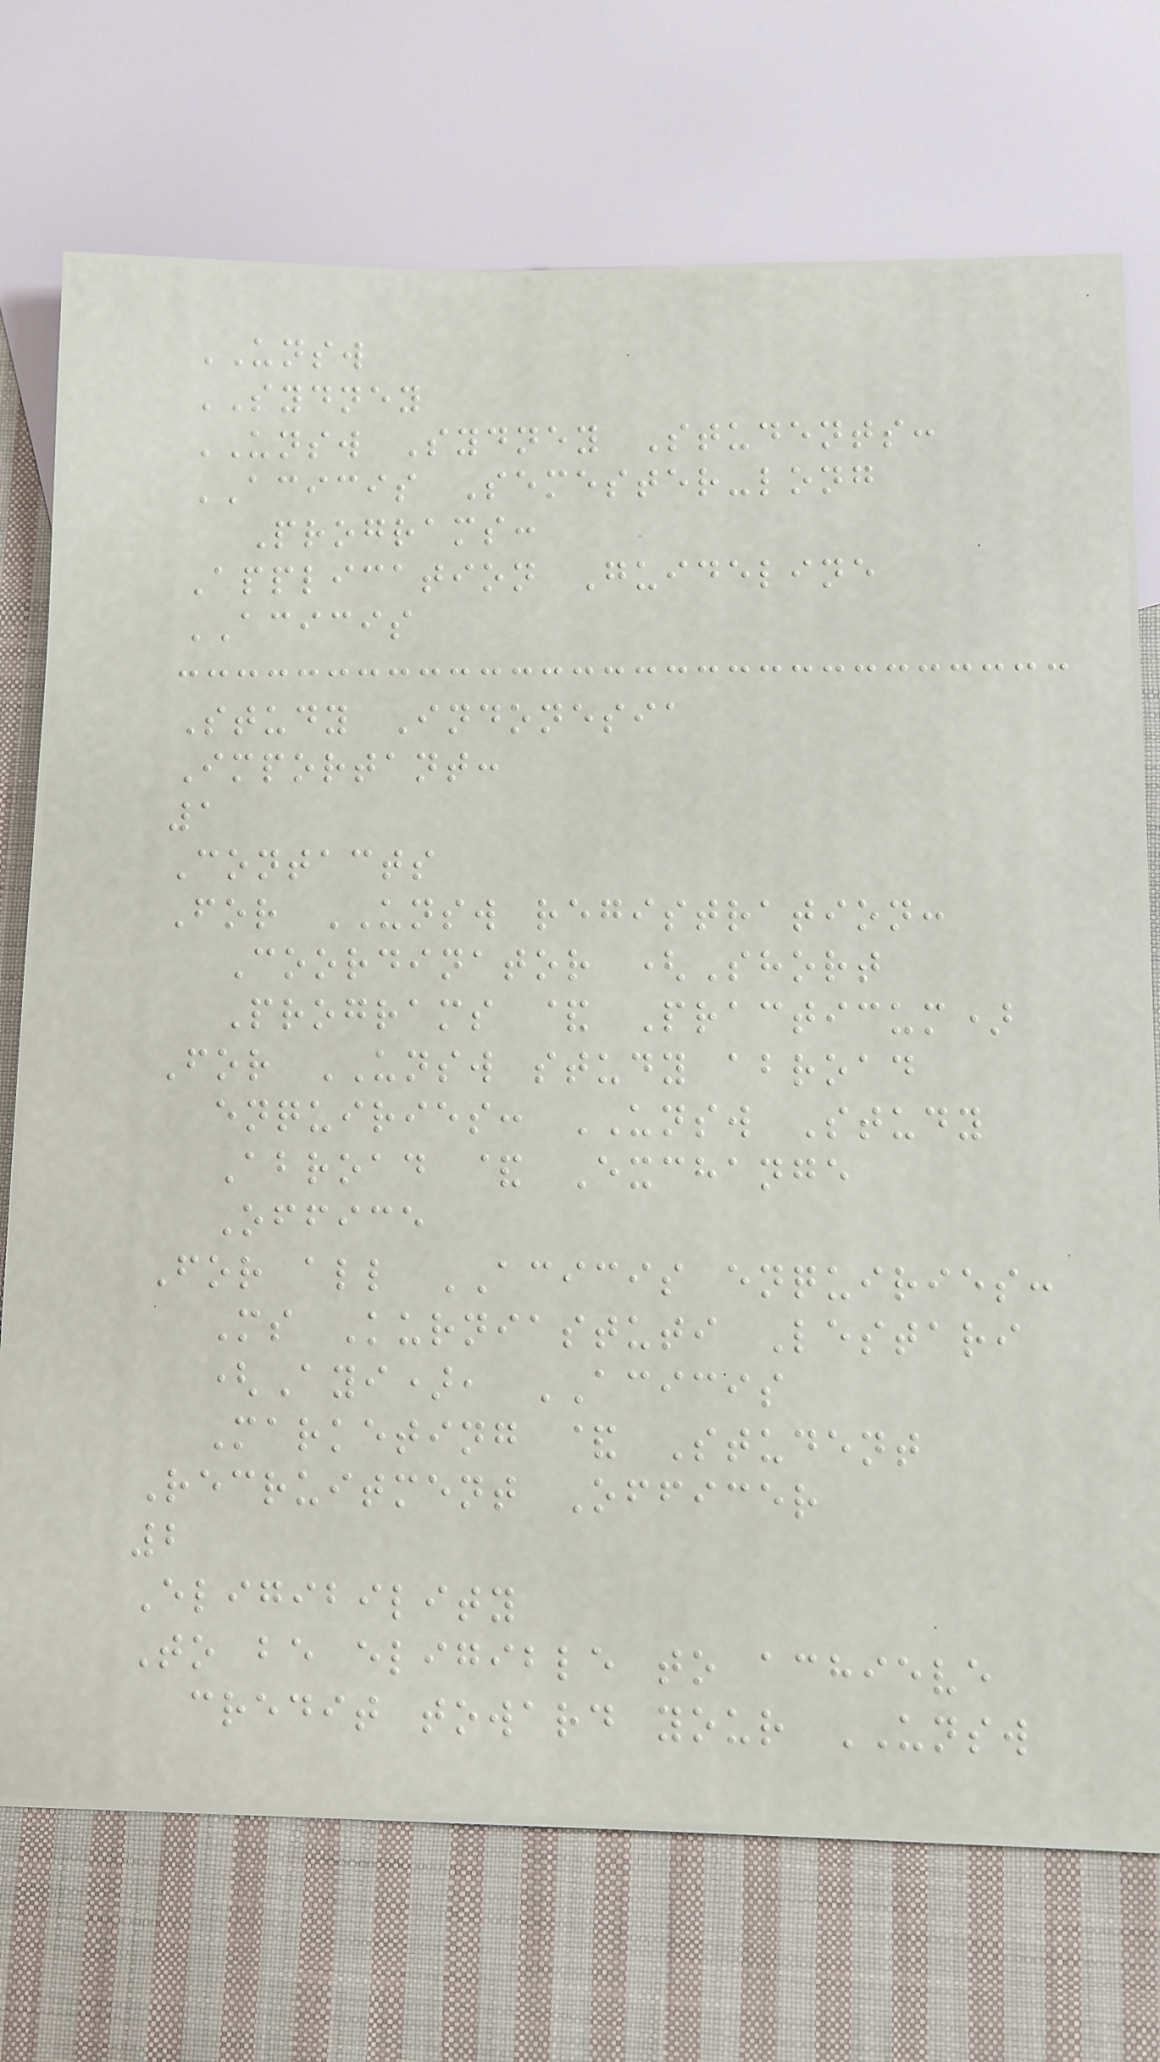UNSW
SYDNEY
UNSW Sydney Students:
ACICIS Semester-long
Programs:
Application Guideline
ACICIS
Study Indonesia
Important:
1
Contacts
For UNSW registration:
Coordinator (Short
Programs & Practicum)
For UNSW study abroad
enquiries: UNSW Study
Abroad & Exchange
Office
For all ACICIS enquiries:
Ms Kurniastuti Lestari
(Ayi), ACICIS
Marketing & Student
Recruitment Officer
2
Eligibility
To be eligible to achieve
credit toward your UNSW
